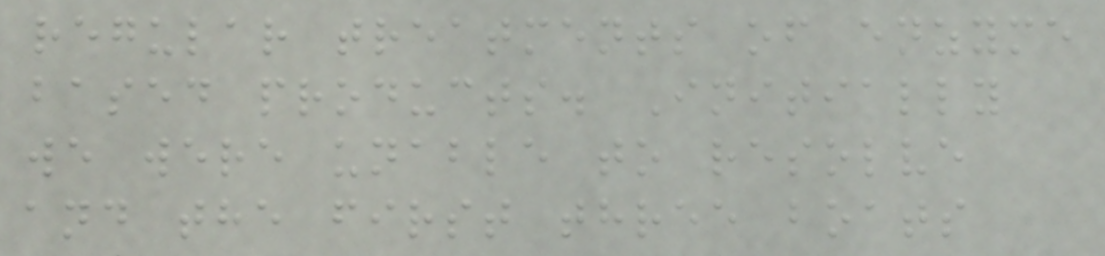regular treatments of enzyme
based products. Initially
we were unable to resolve
and the first three boats
